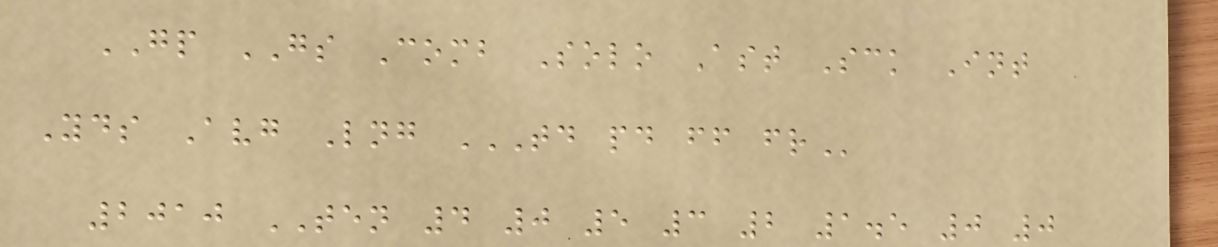GP GS Comb Solo Ast Sck Int
Yds Avg Lng TD PD FF FR
2010 TEN 4 0 5 3 2 1.5 0 0
